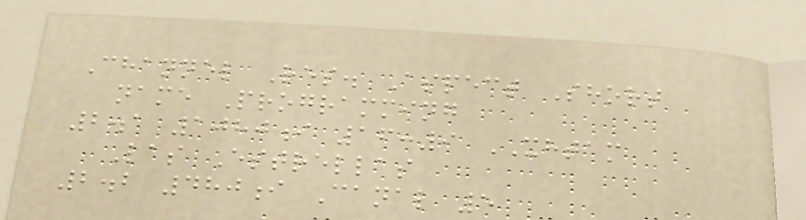Channel Res. Aspect Short
name Programming
2.1 1080i 16:9 XHTAM
Las Estrellas
2.2 480i Canal 5
